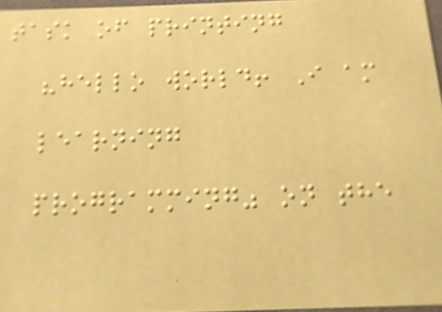task of printing
"hello world! I am
learning
programming" on the
